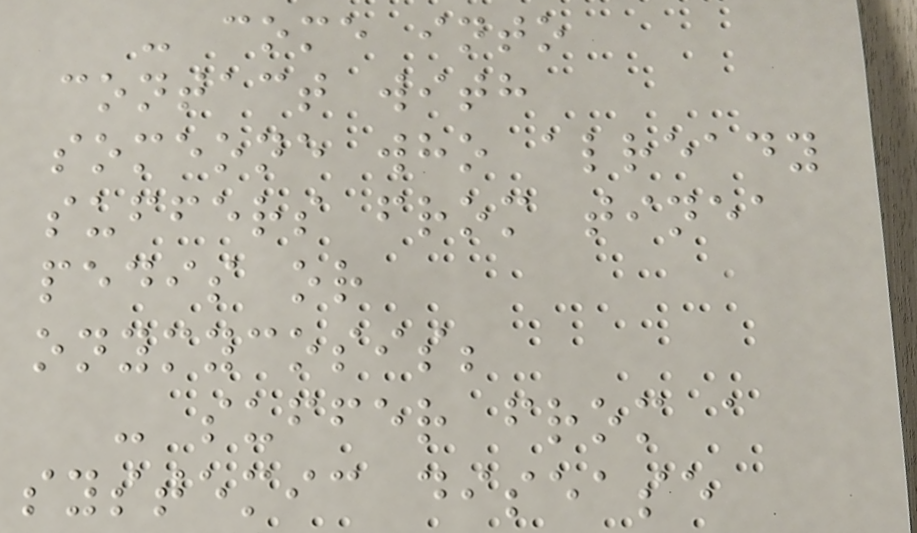- come into
contact with
someone who already
suffers from tinea
pedis or
onymycosis;
- suffer from a
systemic disease
